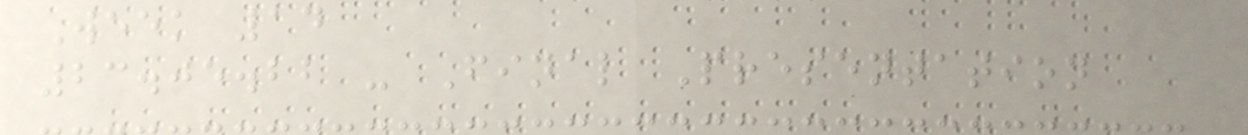Week 14
23.05.22 - Final Presentation
